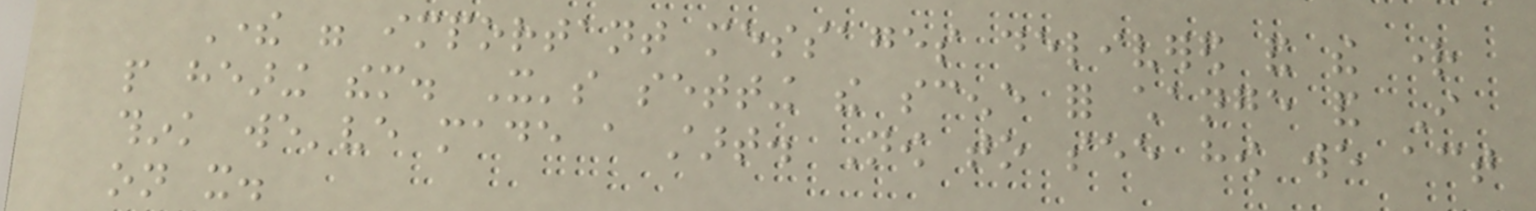There were important messages delivered and the right
people hearing them. It's setting the scene for change and I
think we've made a start. Now to see how we act
on it.
